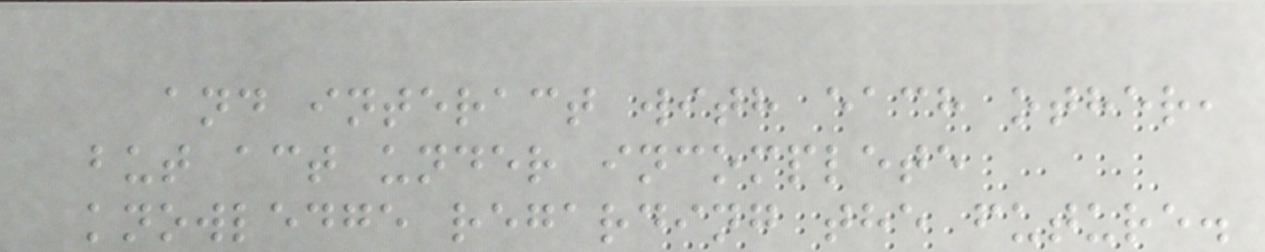and interact with each other,
but act under incomplete
knowledge regarding the future.
